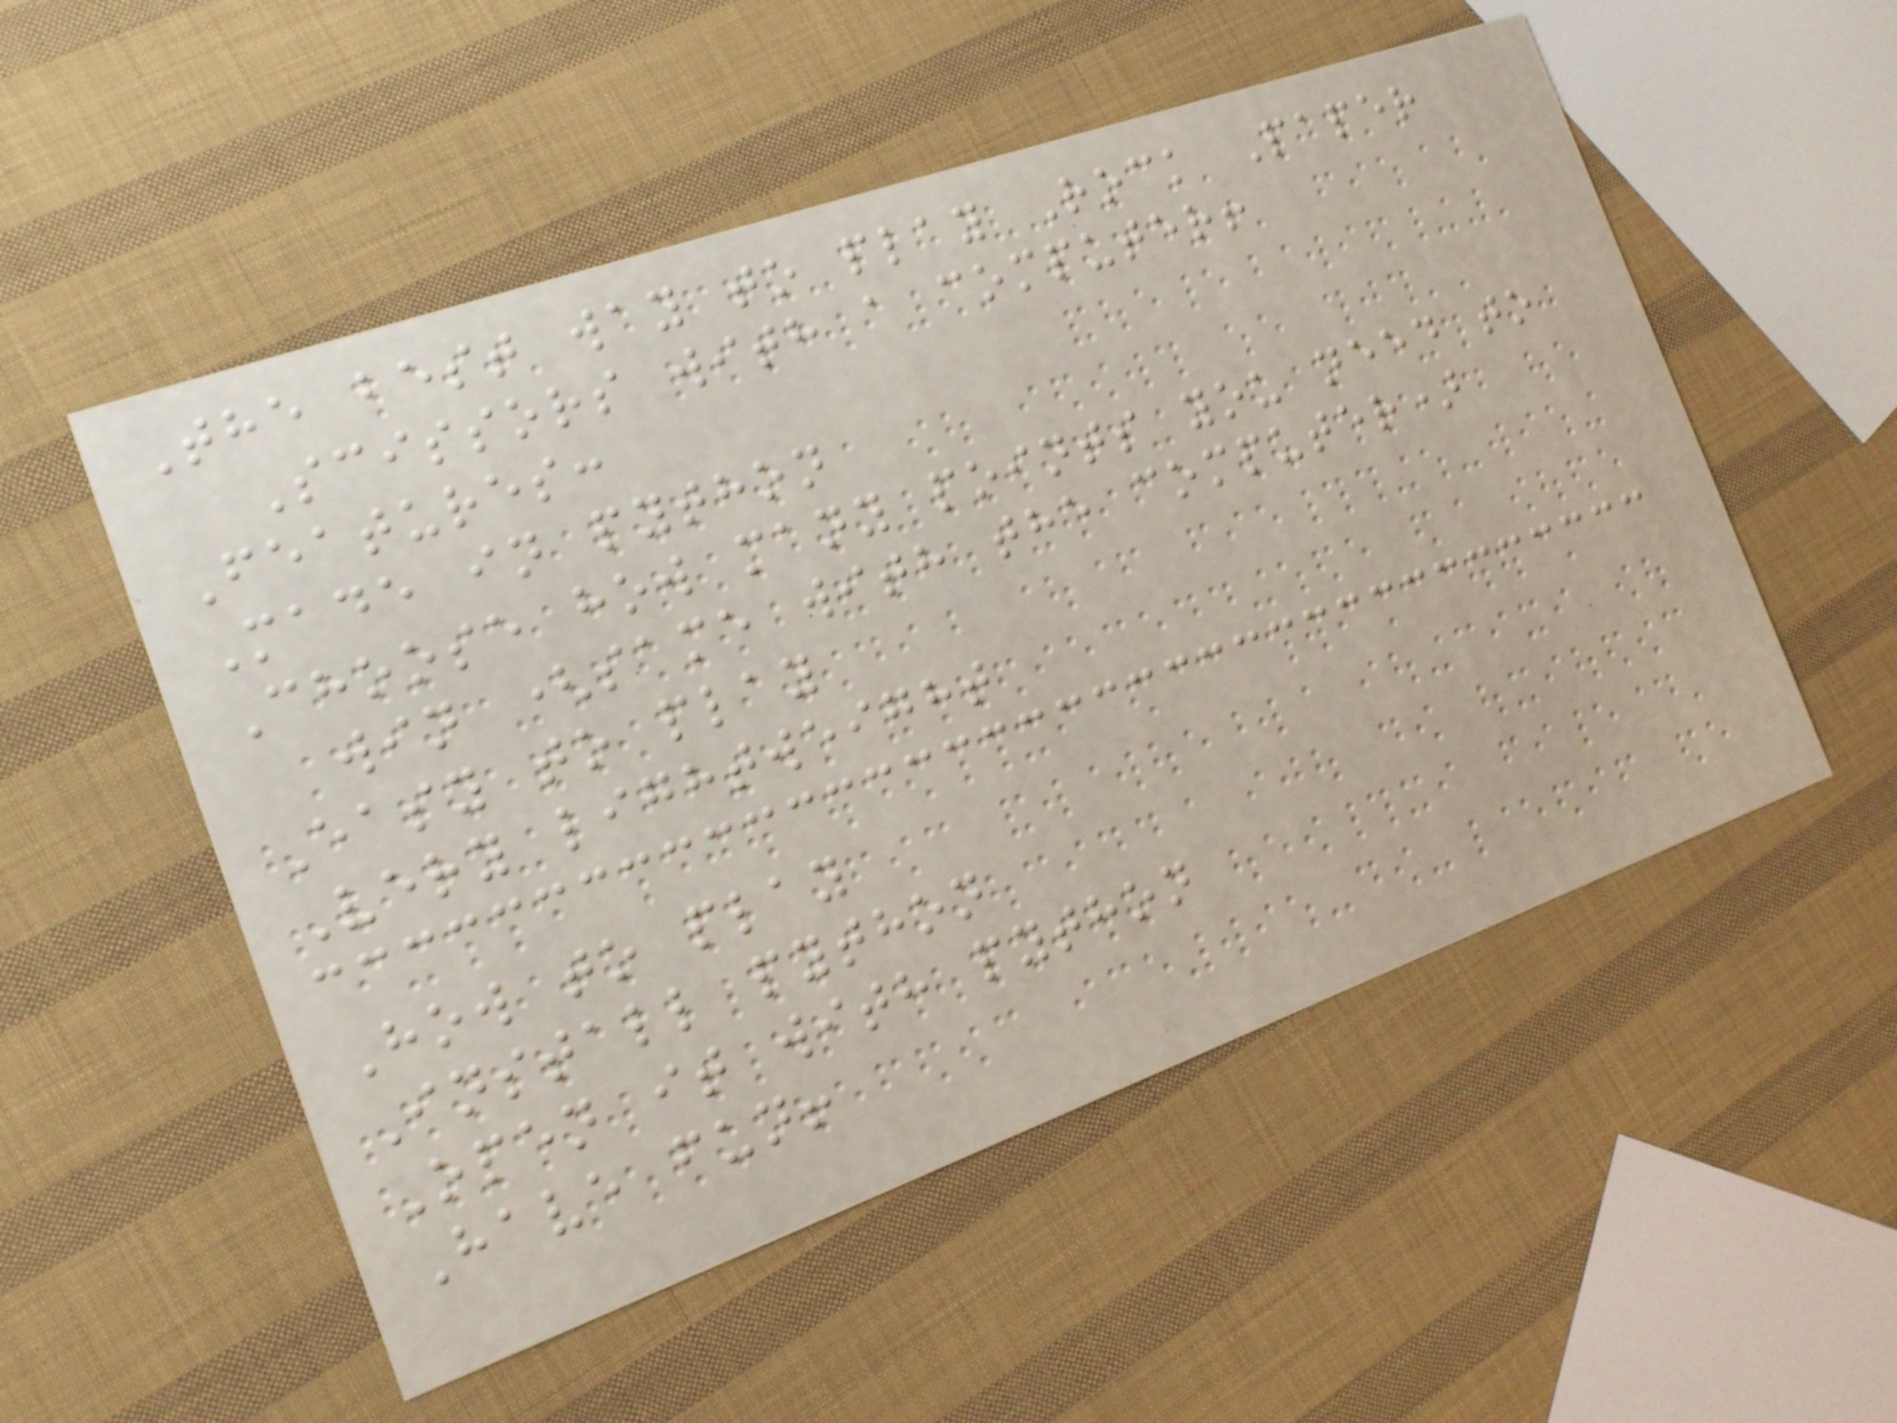The best way to play Rock Paper
Scissors with a computer!
Features:
Made in python
Choose how many points you need to
win (same with the computer)
Easy to play
Very lightweight
How to play
Install python
Open it with python
Have fun!
